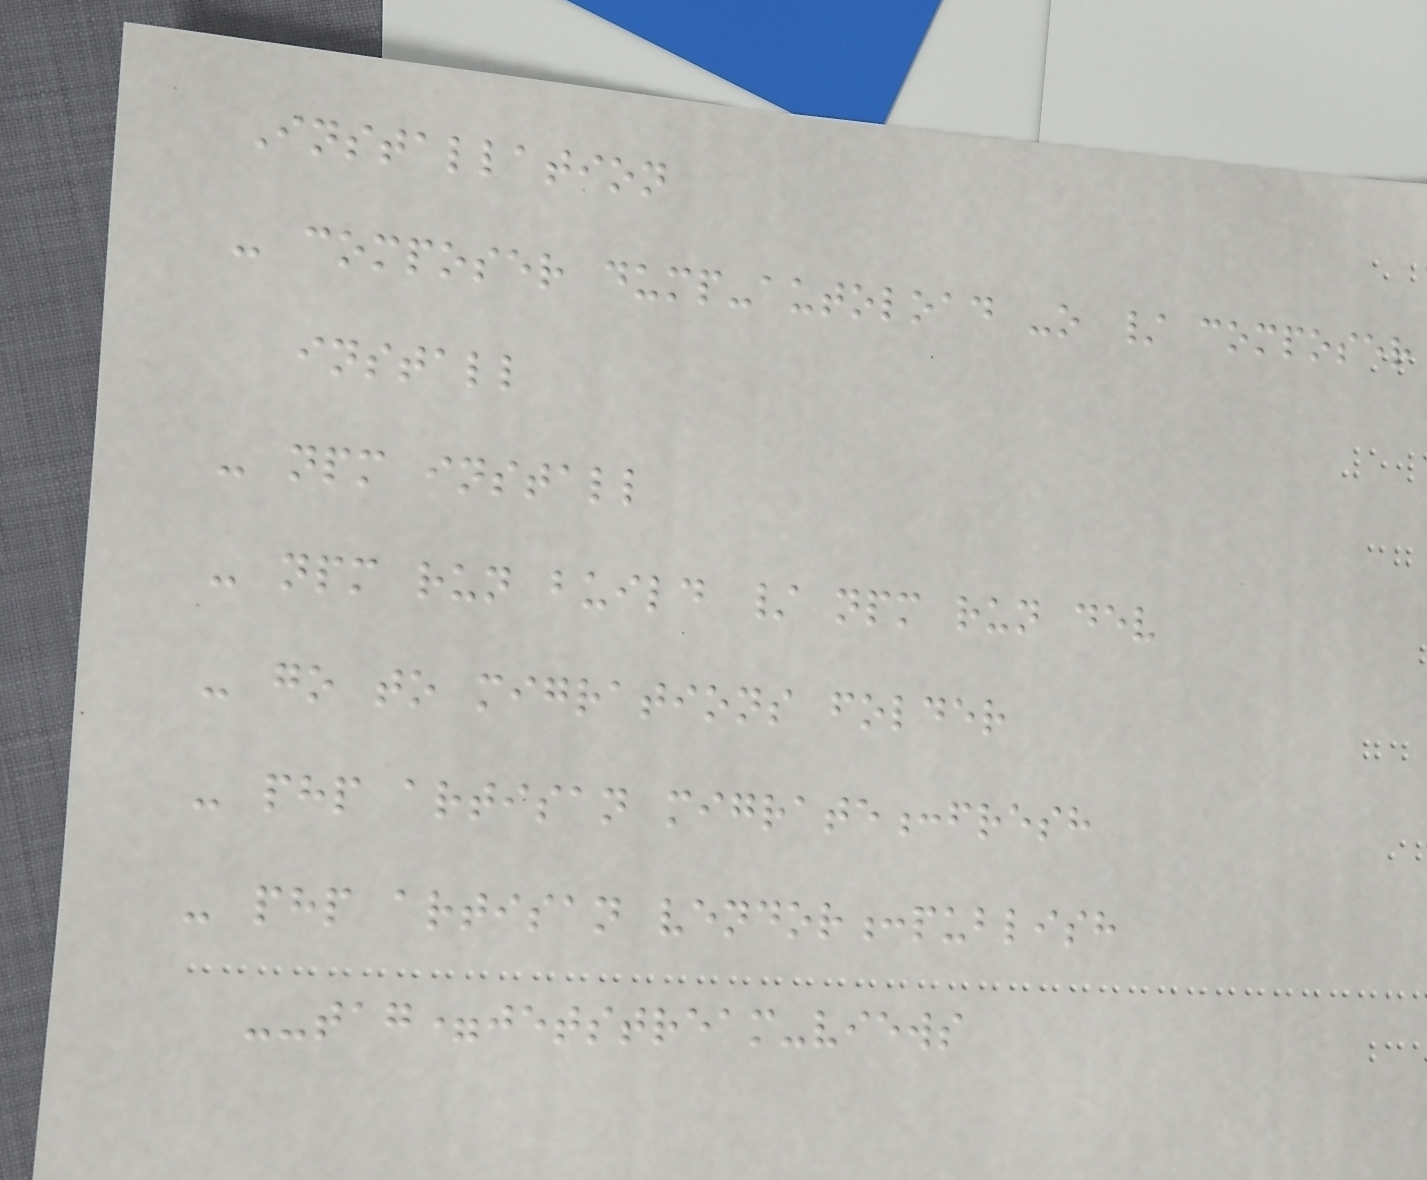Installation
- composer dump-autoload -o / composer
install
- npm install
- npm run build / npm run dev
- go to migrations folder
- php artisan migrate:fresh
- php artisan vendor:publish
--tag=jetstream-views
